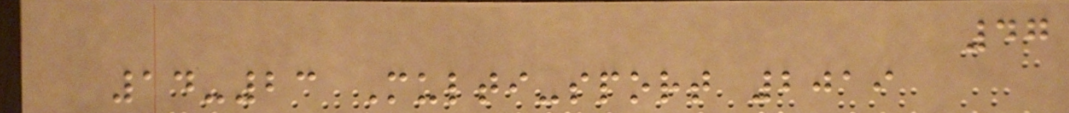47
14-23 Multi-sport 2019
